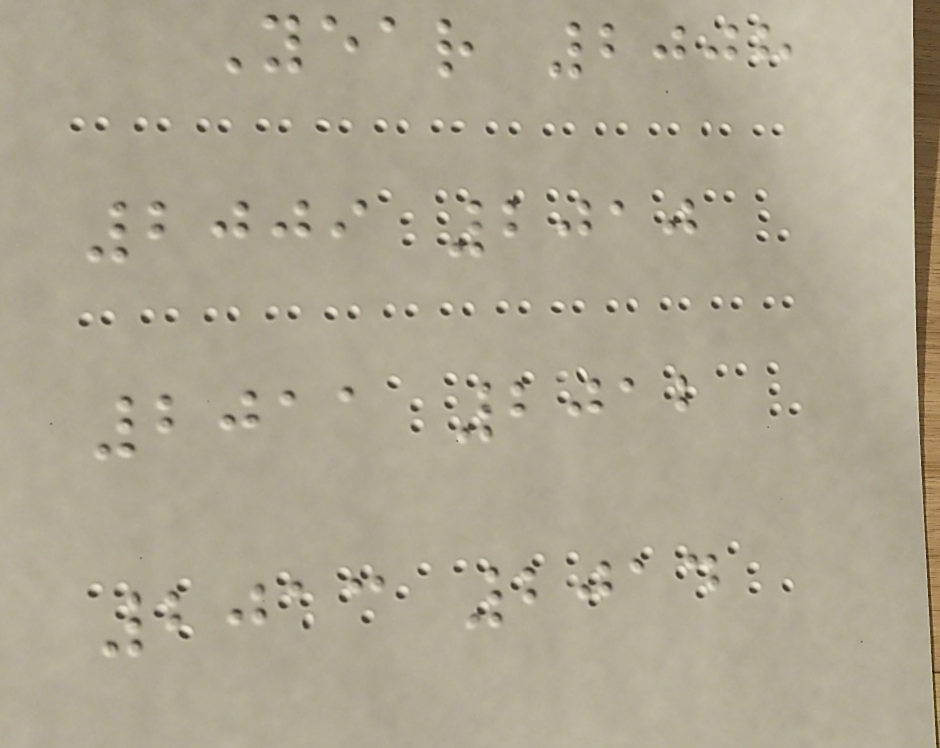Year 2008
2009 2010
2011 2012
2013 2014
